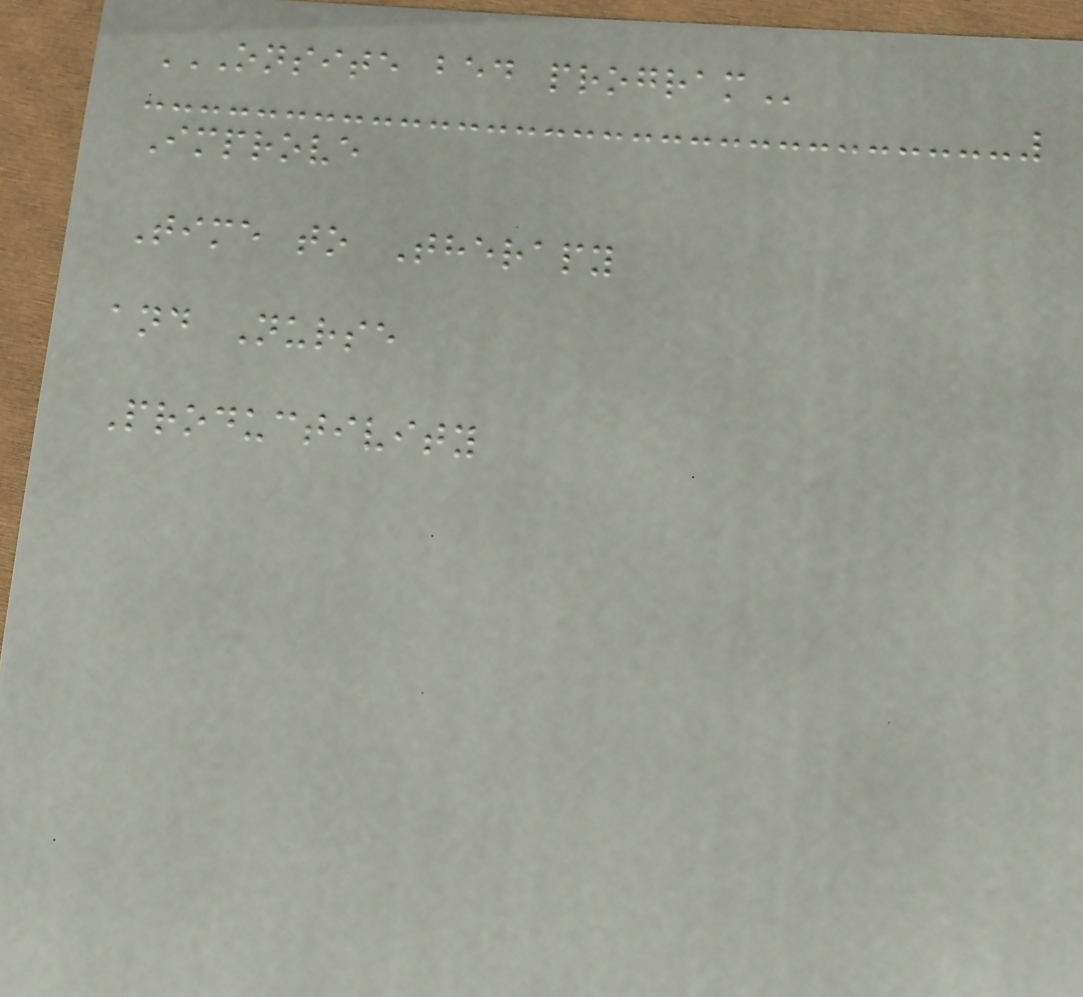ONSITE BED PROGRAM
Improve
Time to Therapy
and Nurse
Productivity
